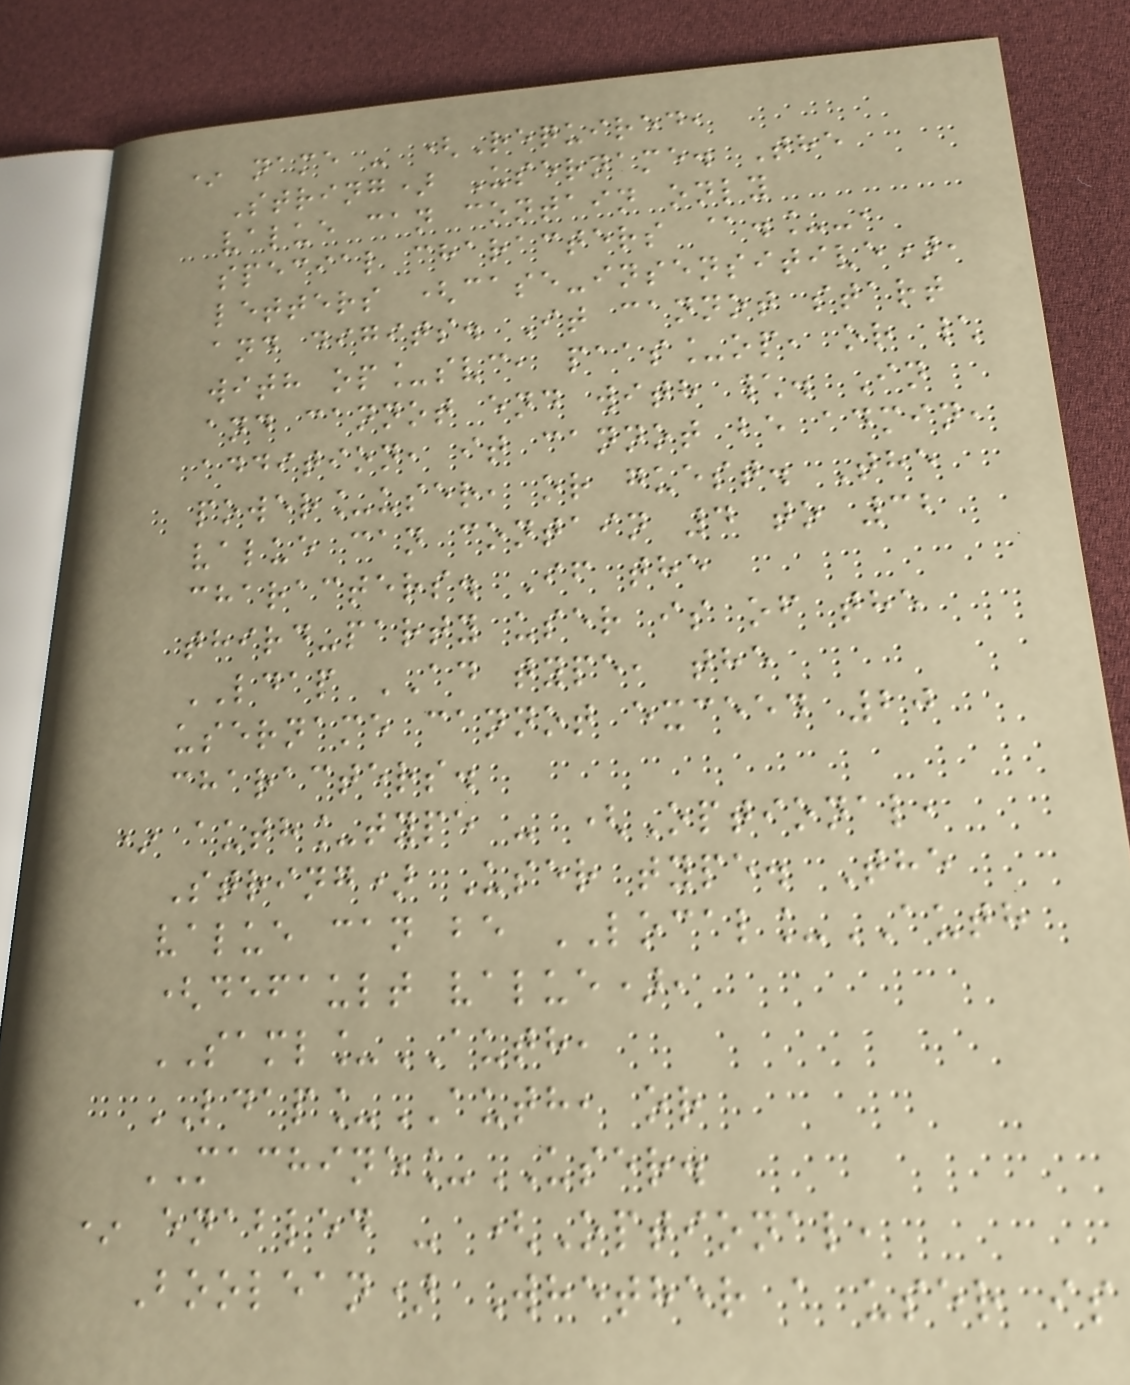* name - (Required,
String) Username. The
value can contain only
special characters @._-,
letters (case-insensitive),
and digits. It cannot start
with op_svc, paas_op, or \
and cannot end with \. In
addition, it cannot be admin,
power_user, or guest. The
value can contain 4 to 32
characters. If the
third-party user is of the
LDAP AD type, the
username cannot exceed 20
characters.
* auth_type - (Optional,
String) User type. The
value can be LOCAL_AUTH
(default value),
SAML_AUTH,
LDAP_AUTH, or
MACHINE_USER.
* enabled - (Optional,
Boolean) Whether a user is
